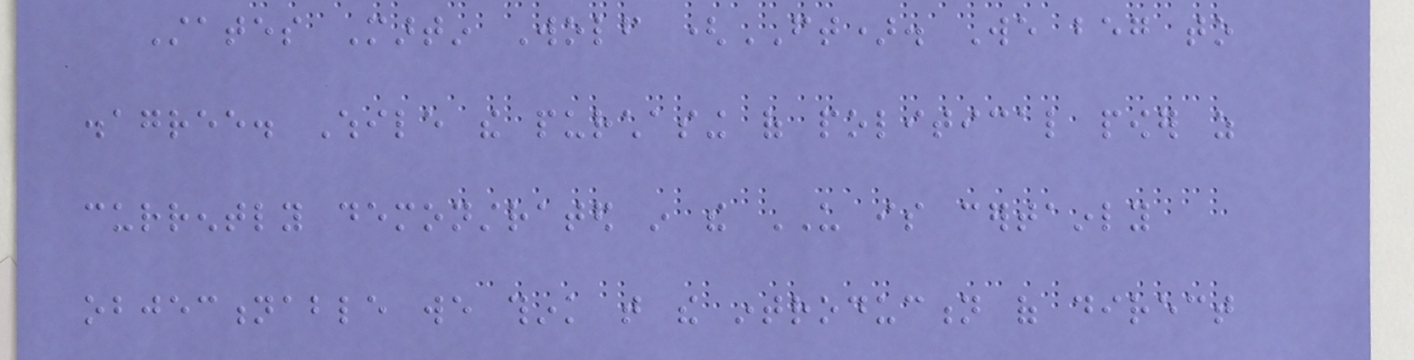States Martin Wolf (FT). We beg to
disagree. While the purchasing of political power as
currently demonstrated in the US is certainly
objectionable we think that the introduction of direct
